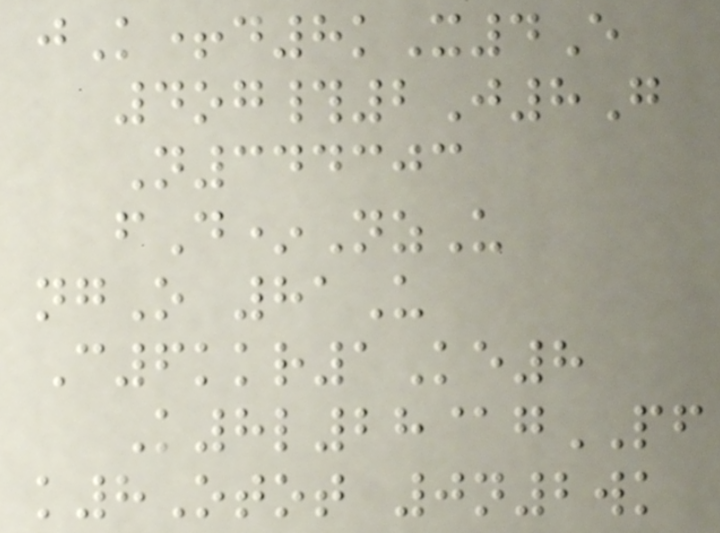jK+d8kX4E
4og#2J8G
N344303
fD*NzU
ngO 81U
C6kkr1Ke8
K8l28@gPF
k8Otot 0n2wk
